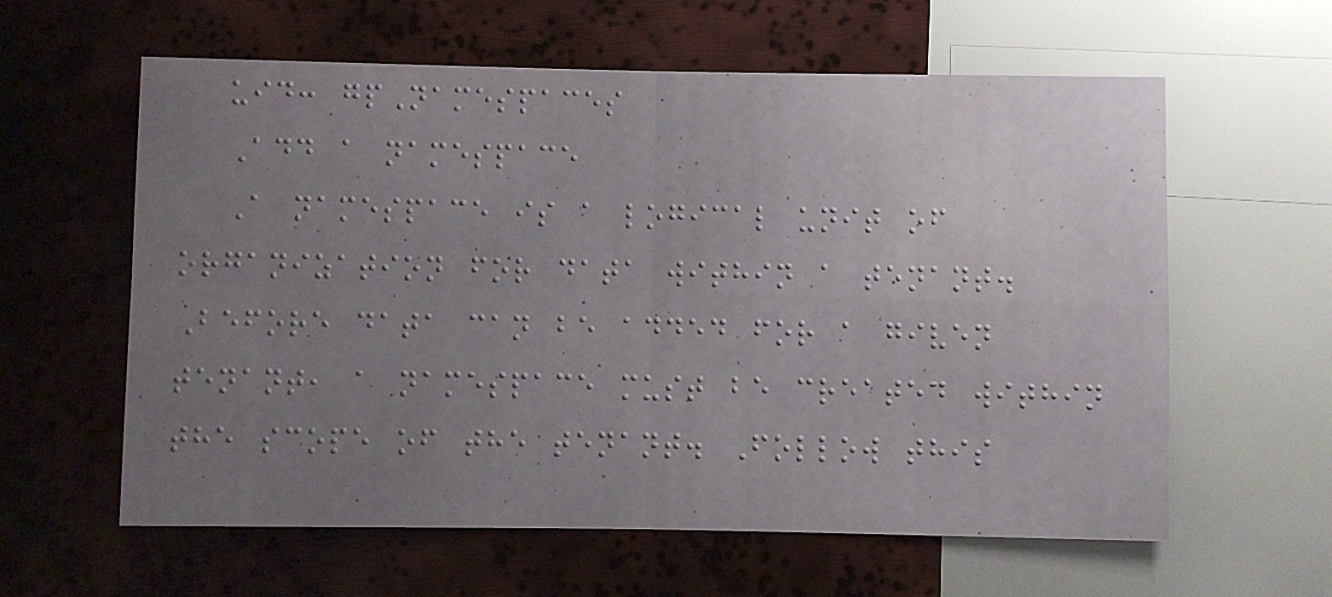uid: gpNamespaces
Add a namespace
A namespace is a logical unit of
organization for data within a tenant.
Before data can be added for a given
tenant, a namespace must be created within
the scope of the tenant. Follow this
